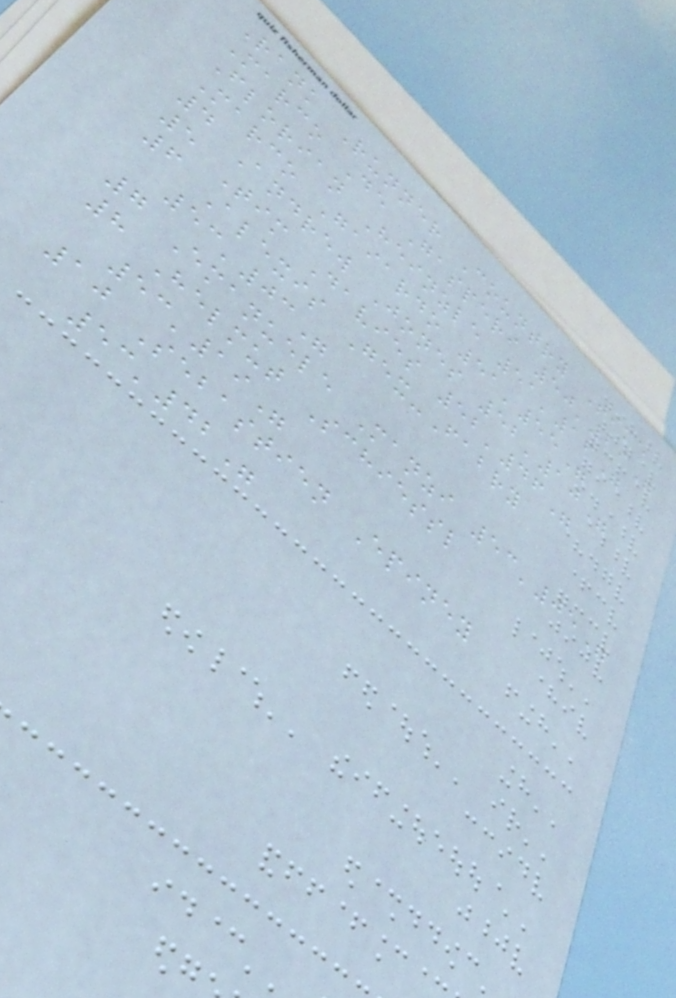Rank Runner Country Time
Marco De Gasperi 50'29"
Florian Heinzle 51'16"
Marco Gaiardo 51'55"
4 Andrew Jones 52'10"
5 Tim Davies 52'46"
6 Alexis Gex-Fabry
53'03"
7 Emanuele Manzi 53'05"
8 Helmut Schiessl
53'19"
10 Sebastien Epiney
53'42"
